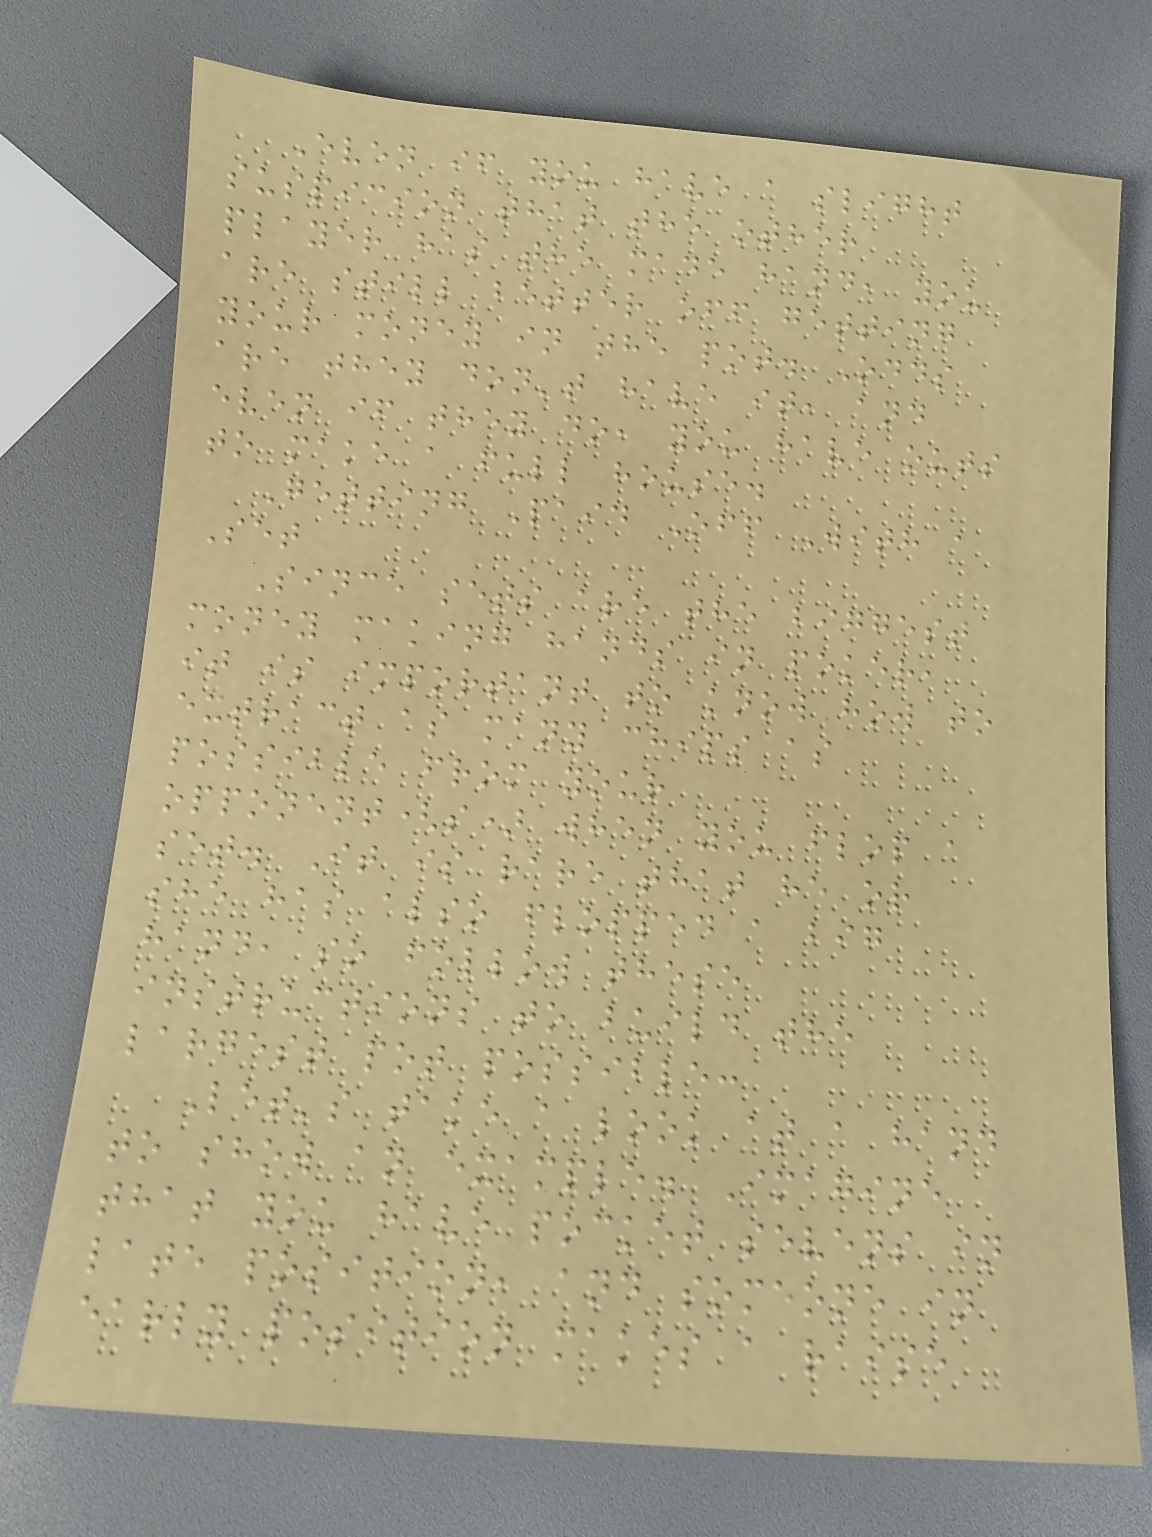Even if you have a slight
suspicion that the other
player has the made hand, you
are still better off getting
your money in the pot. Odds
are they don't have it, and
even if they do, you have outs
to make a full house.
Getting Paid Off With a
Set
Since sets are the biggest
money making hands in poker,
it is important to know how to
extract as many chips as
possible from your
opponent(s) when you flop a
set. It is rare that he or
she has also flopped a big
hand, so follow these
instructions to build the
largest pot possible:
Let's take a look at a hand
to show an example. Imagine
that you have pocket sevens in
late position, and someone in
early position makes a raise
